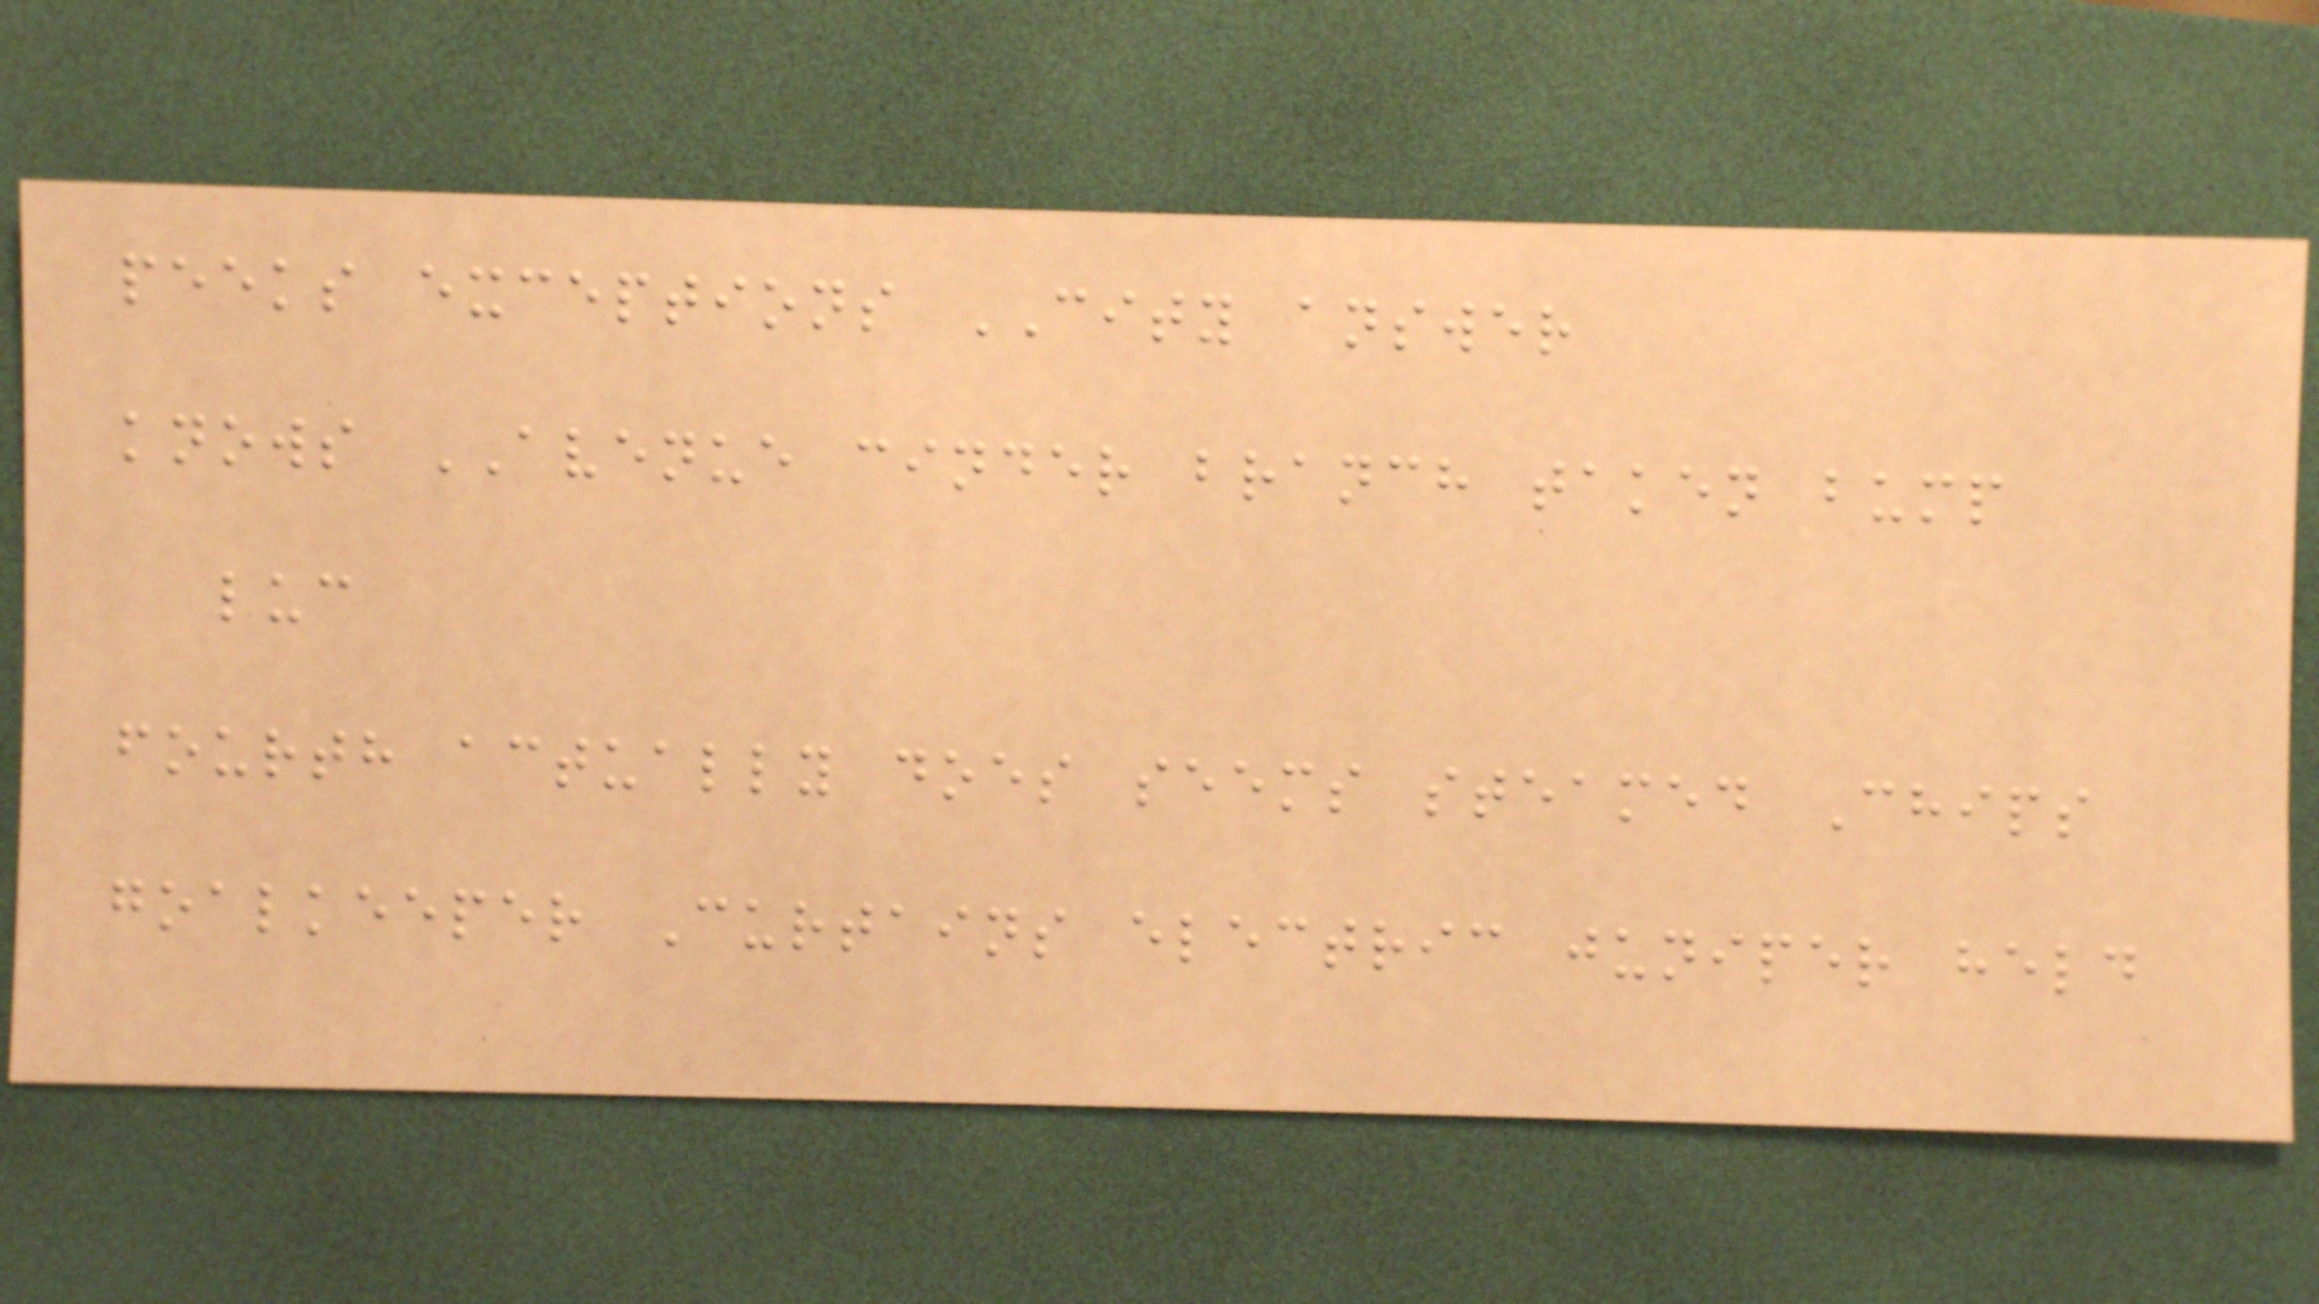peeks exceptions CITY answer
knows AVENUE cinder branch taken bump
luc
fourth actually does seems steamed Chips
goalkeeper Curtains electric juniper held
